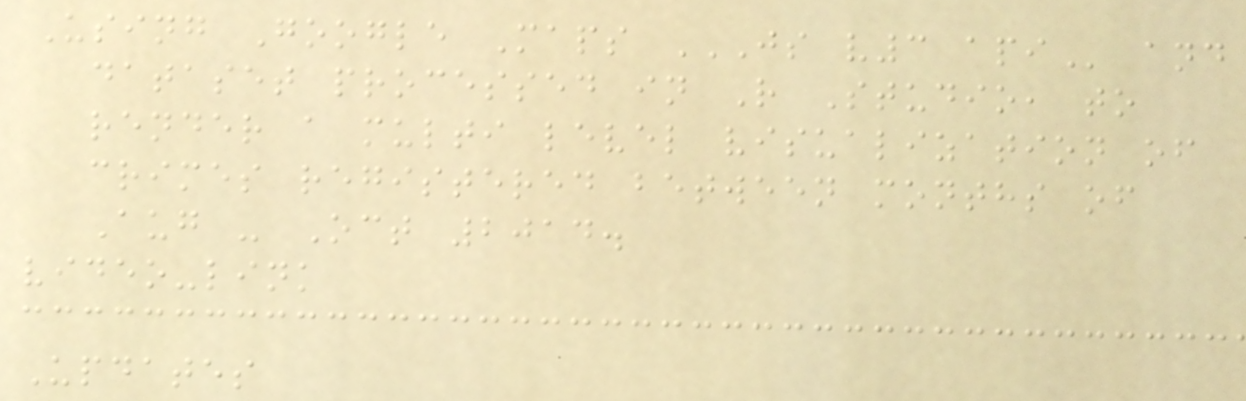Using Google Maps JS V3 API and
dataset processed in R Studio, to
render a multi level visualization of
crimes registered between months of
Aug - Oct 2014.
video-link
Updates
